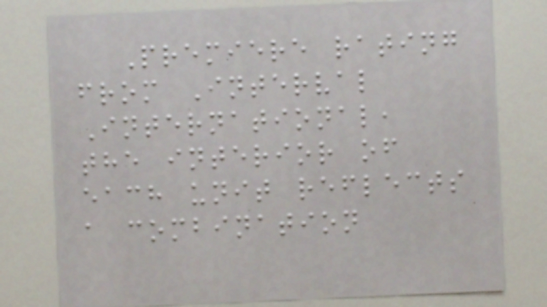Premiere rating
from Interval
International,
the interior of
each unit reflects
a combination
